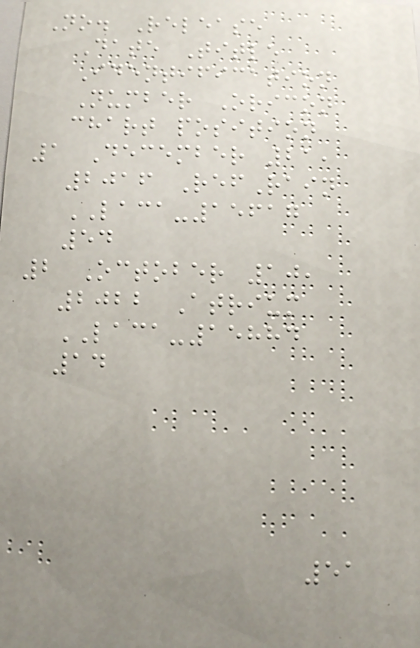No. Release
Date Title
Identification
Number Oricon
chart position
1 December 21,
2016 RefRain
LACA-15617
54
2 October 10,
2022 Atrium
LACA-15884
14
51
